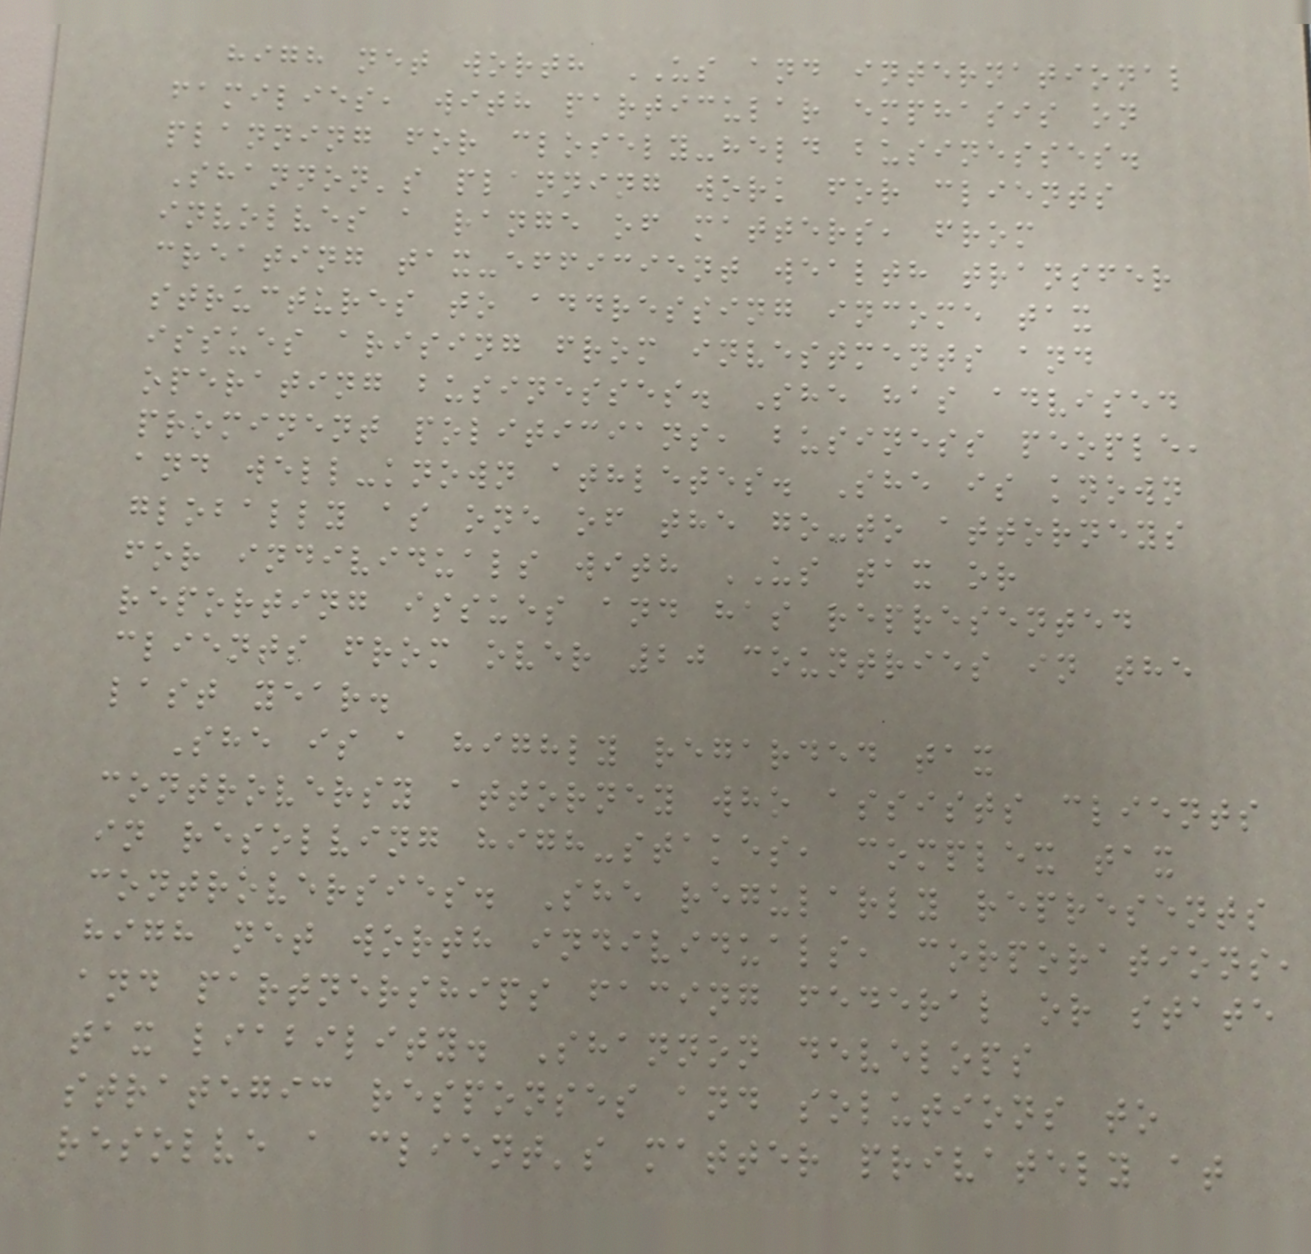high net worth US and international
families, with particular emphasis on
planning for closely-held businesses.
Shannon's planning work for clients
involves a range of matters, from
creating tax-efficient wealth transfer
structures to addressing income tax
issues arising from investments and
operating businesses. She has advised
prominent politicians, business people,
and well-known athletes. She is known
globally as one of the go-to attorneys
for individuals with US tax or
reporting issues and has represented
clients from over 20 countries in the
last year.
She is a highly regarded tax
controversy attorney who assists clients
in resolving high-stakes, complex tax
controversies. She regularly represents
high net worth individuals, corporations,
and partnerships facing federal or state
tax liability. Shannon develops
strategic responses and solutions to
resolve a client's matter privately at
